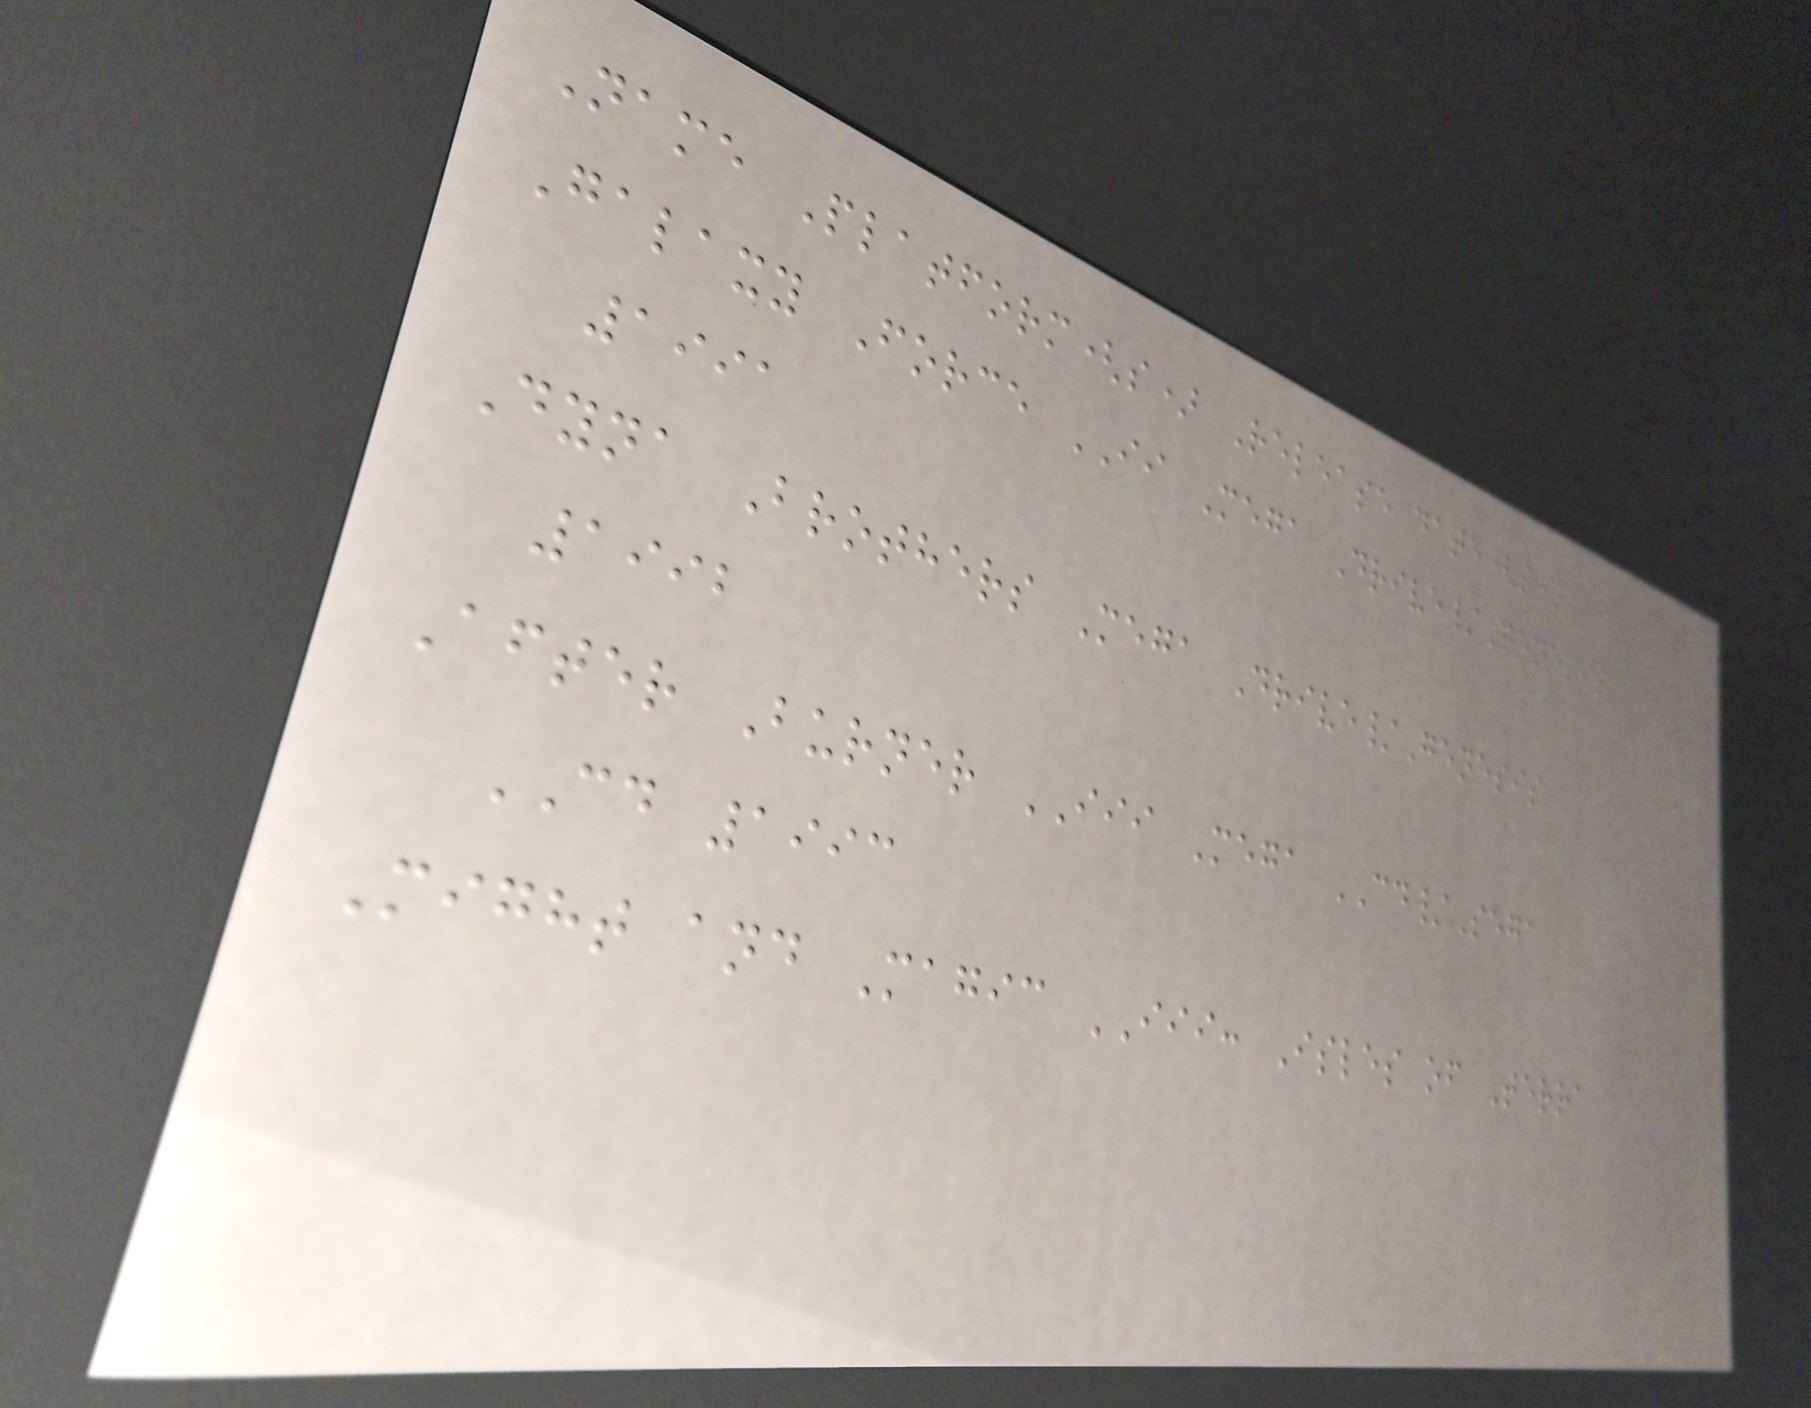Name Platform(s) Release date(s)
Galaxy Force II Mega Drive/Genesis
1991
Dyna Brothers Mega Drive/Genesis
1992
After Burner III Mega CD/Sega
CD 1993
Might and Magic III: Isles of Terra
